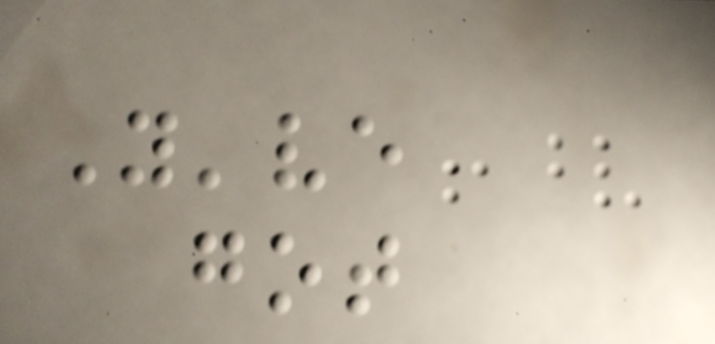You've
got
